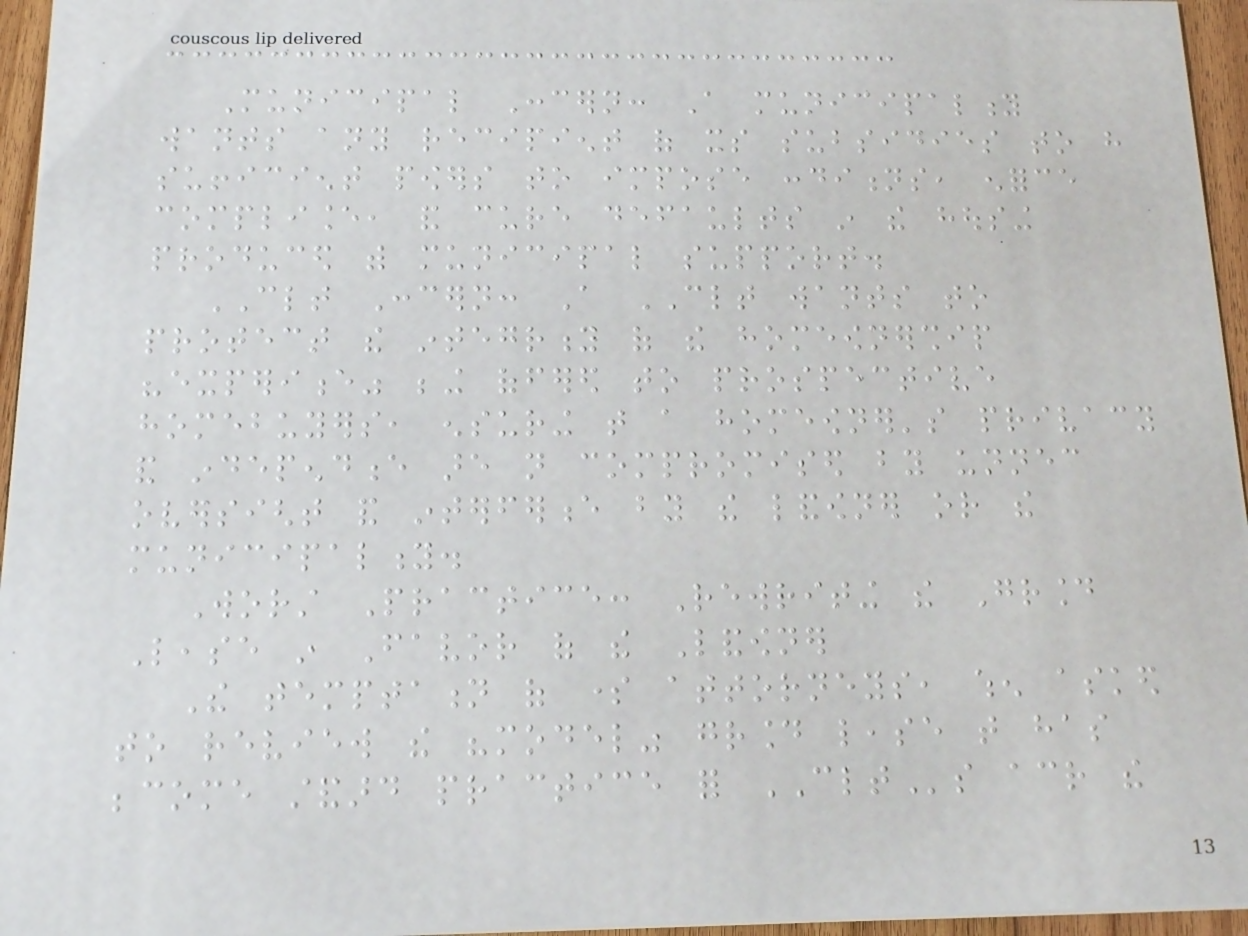Municipal Concern: A municipality
wants any recipient of its subsidies to have
sufficient powers to impose conditions, enforce
compliance, and cure defaults in the housing
produced with municipal support.
CLT Concern: A CLT wants to
protect the integrity of the homeownership
"experience" being offered to prospective
homebuyers, ensuring that a homeowner's privacy
and independence are not compromised by unnecessary
oversight and interference by the landowner or the
municipality.
Worst Practice: Rewriting the Ground
Lease in Favor of the Landowner
The temptation of some attorneys, when asked
to review the "model" ground lease that has
become standard practice for CLTs across the
